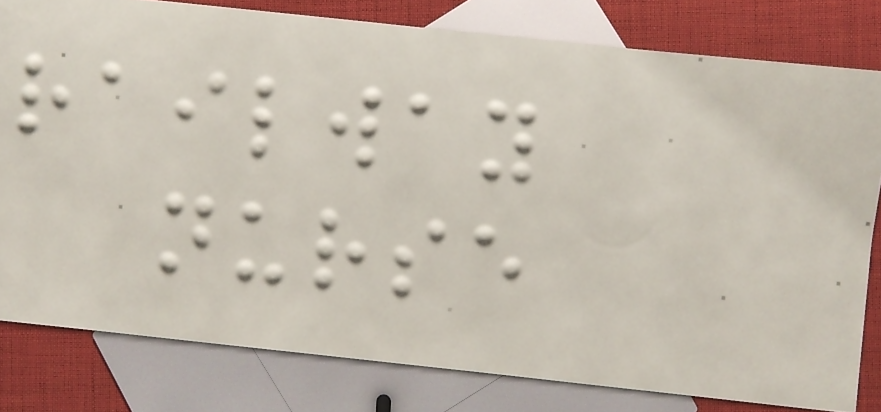railway
nurse
